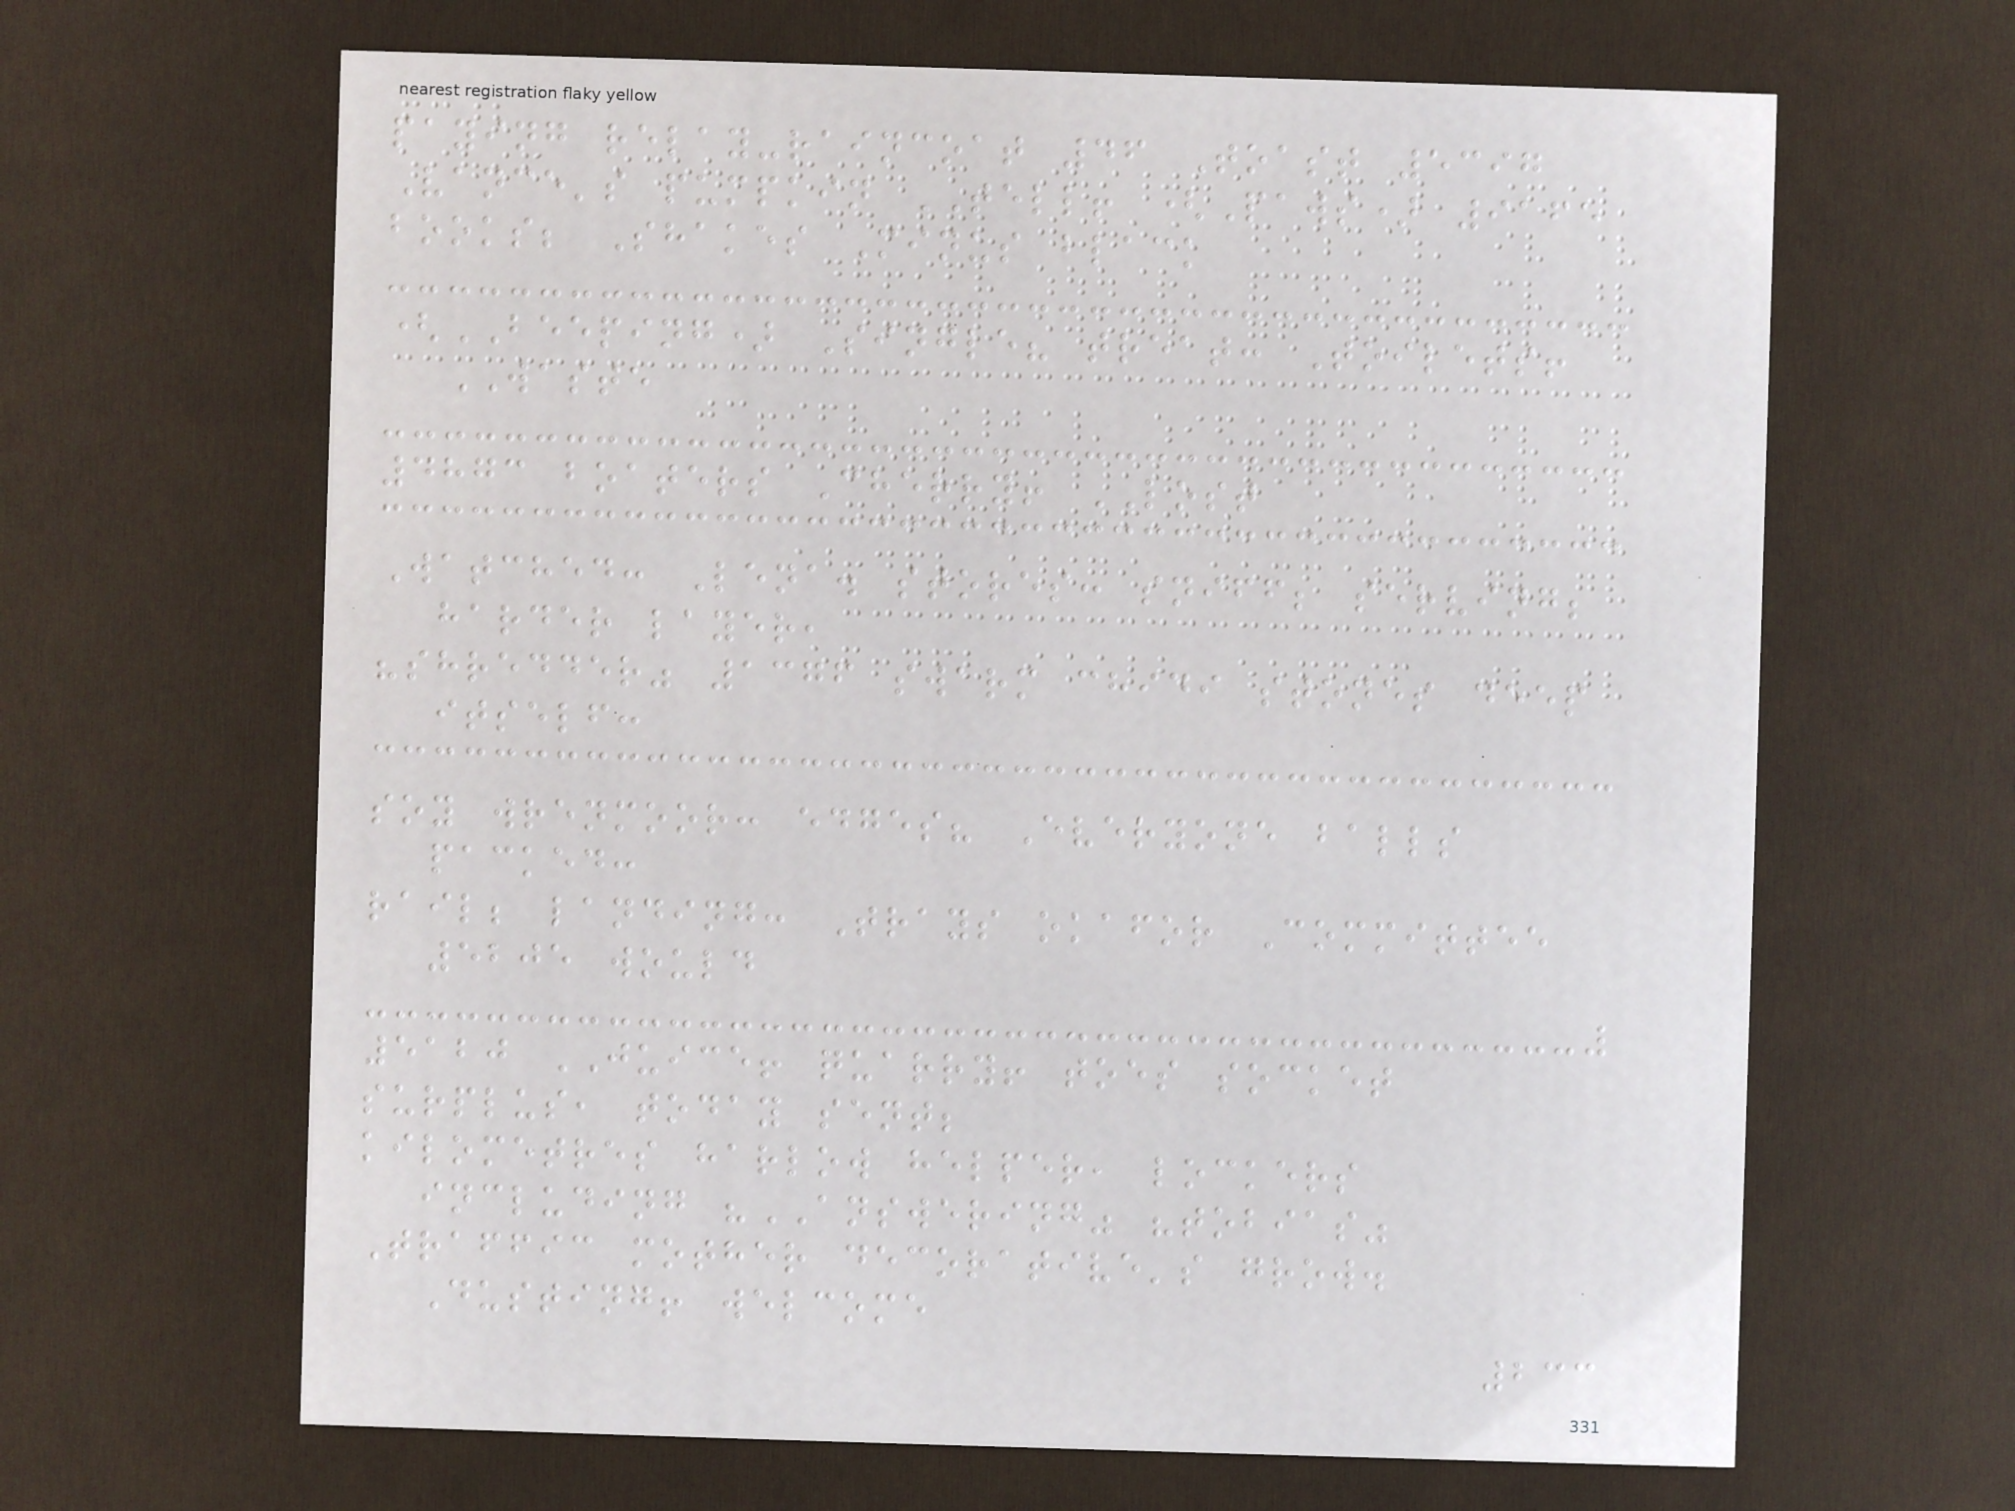paying relay-raincoat 46 Toast 5397
Vance's pumpkin TELL! (Paws) 9165
books; Shakes Minus black
(BEEPING) Single? treat: Toilets!
WASTE
4873 boaters Cherry! LOST
Watched: Lena. stores: sniff; serving;
harder layer,
"shredder" 1376 swarm chidi stones deep
itself:
soy wrenmoor: edges? Everyone balls
packed:
rail; landing: Trays okafor Committee
5205 would
5120 JUICE! quarry! toes socket
surplus, today sent;
kilometres harlow helper, lockers
including "ANSWERING" "tobias"
Traffic mother decorative's grow.
Dusting! welcome
233
